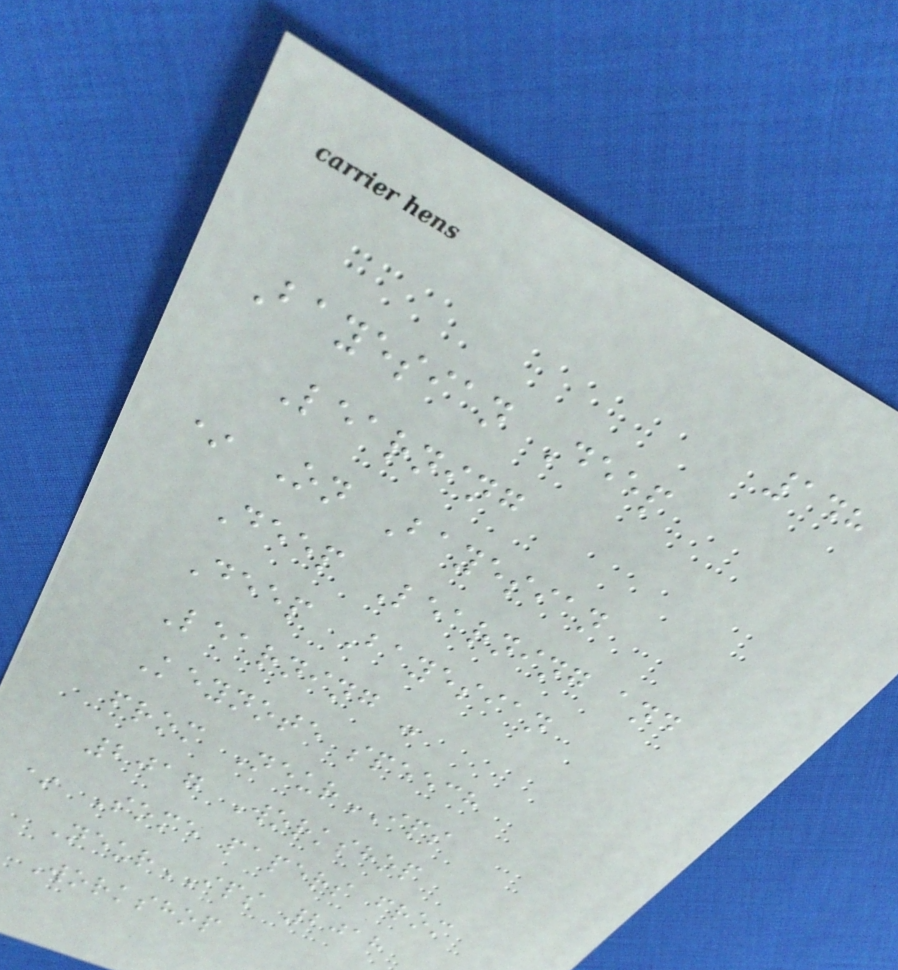148
Bayesian Deep
Learning
* On Bayesian
Deep Learning and
Deep Bayesian
Learning -
Keynote speech
from NeurIPS
2017 Workshop
* Some papers from
NeurIPS 2018
Workshop
